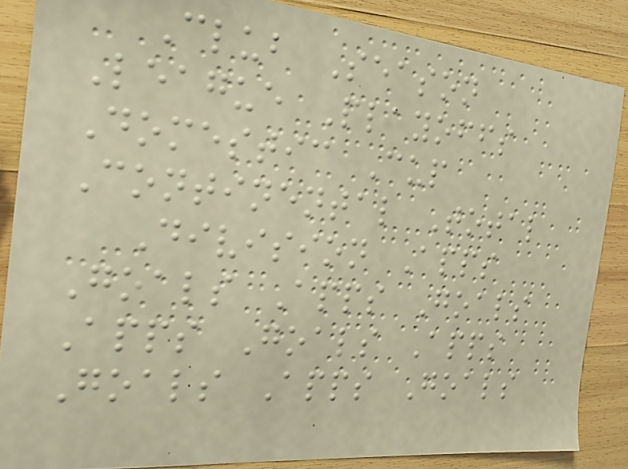Club Season
League Playoffs
Domestic Cup
Continental Total
Division Apps
Goals Apps Goals
Apps Goals Apps
Goals Apps Goals
